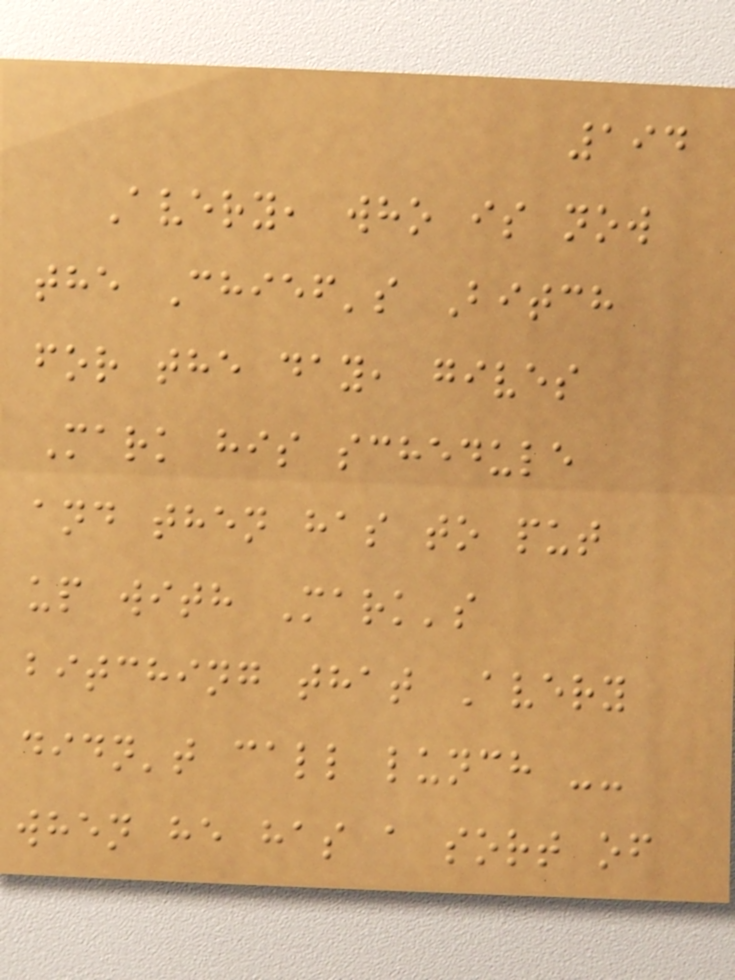194
Avery, who is now
the Chief's Bitch
for the day, gives
Mark his schedule
and then has to put
up with Mark's
bitching that Avery
didn't call lunch --
when he has a sort of
